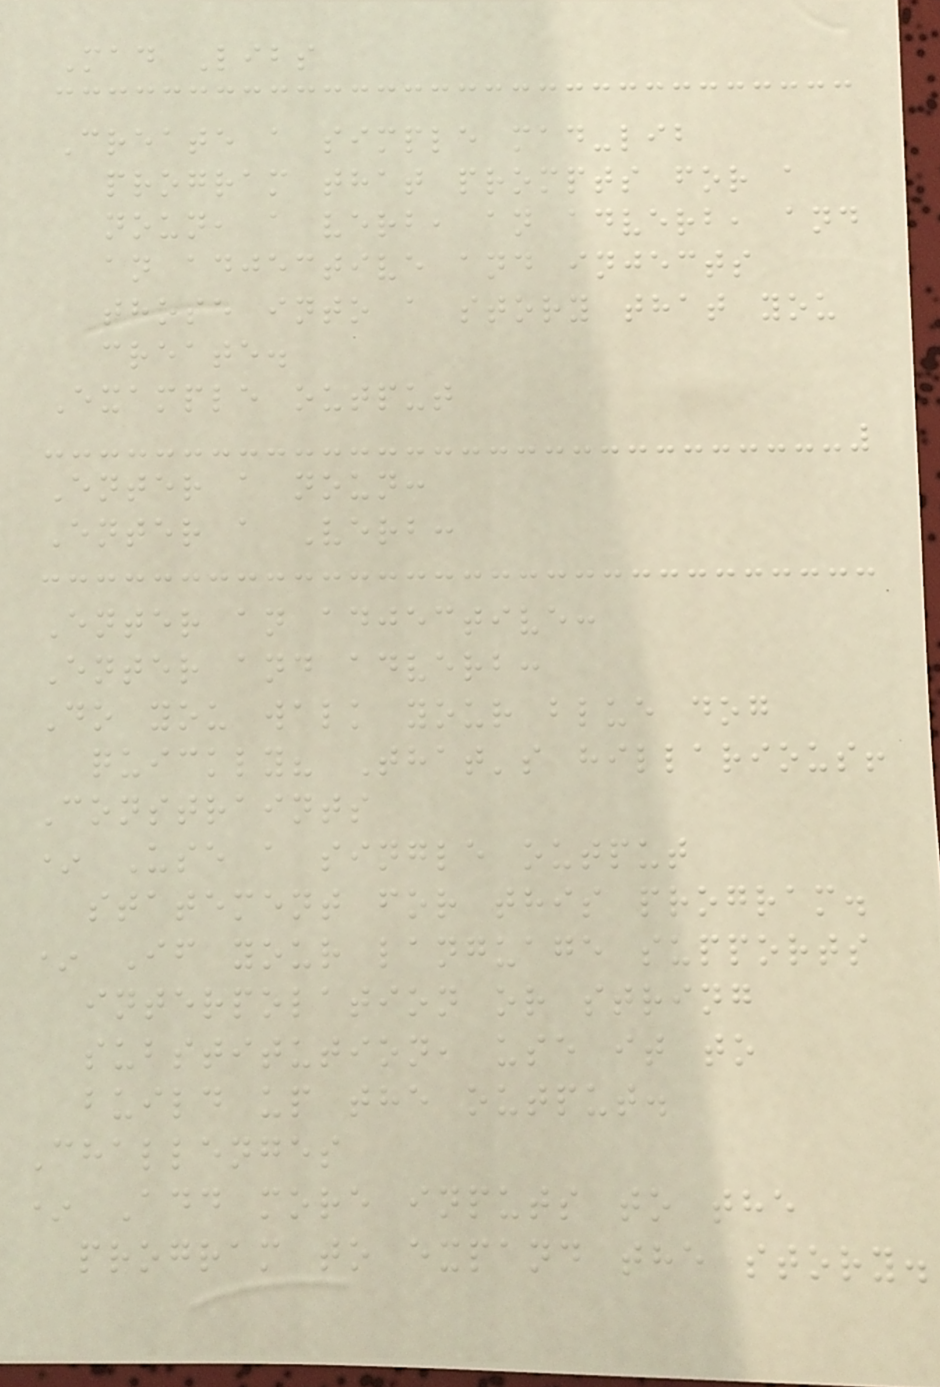Mad Libs
Create a simple mad-lib
program that prompts for a
noun, a verb, an adverb, and
an adjective and injects
those into a story that you
create.
Example output
Enter a noun:
Enter a Verb:
Enter an adjective:
Enter and adverb:
Do you walk your blue dog
quickly? That's hillarious!
Constraints
* Use a single output
statement for this program.
* If your language supports
interpolation or string
substitution, use it to
build up the output.
Challenges
* Add more inputs to the
program to expand the story.
